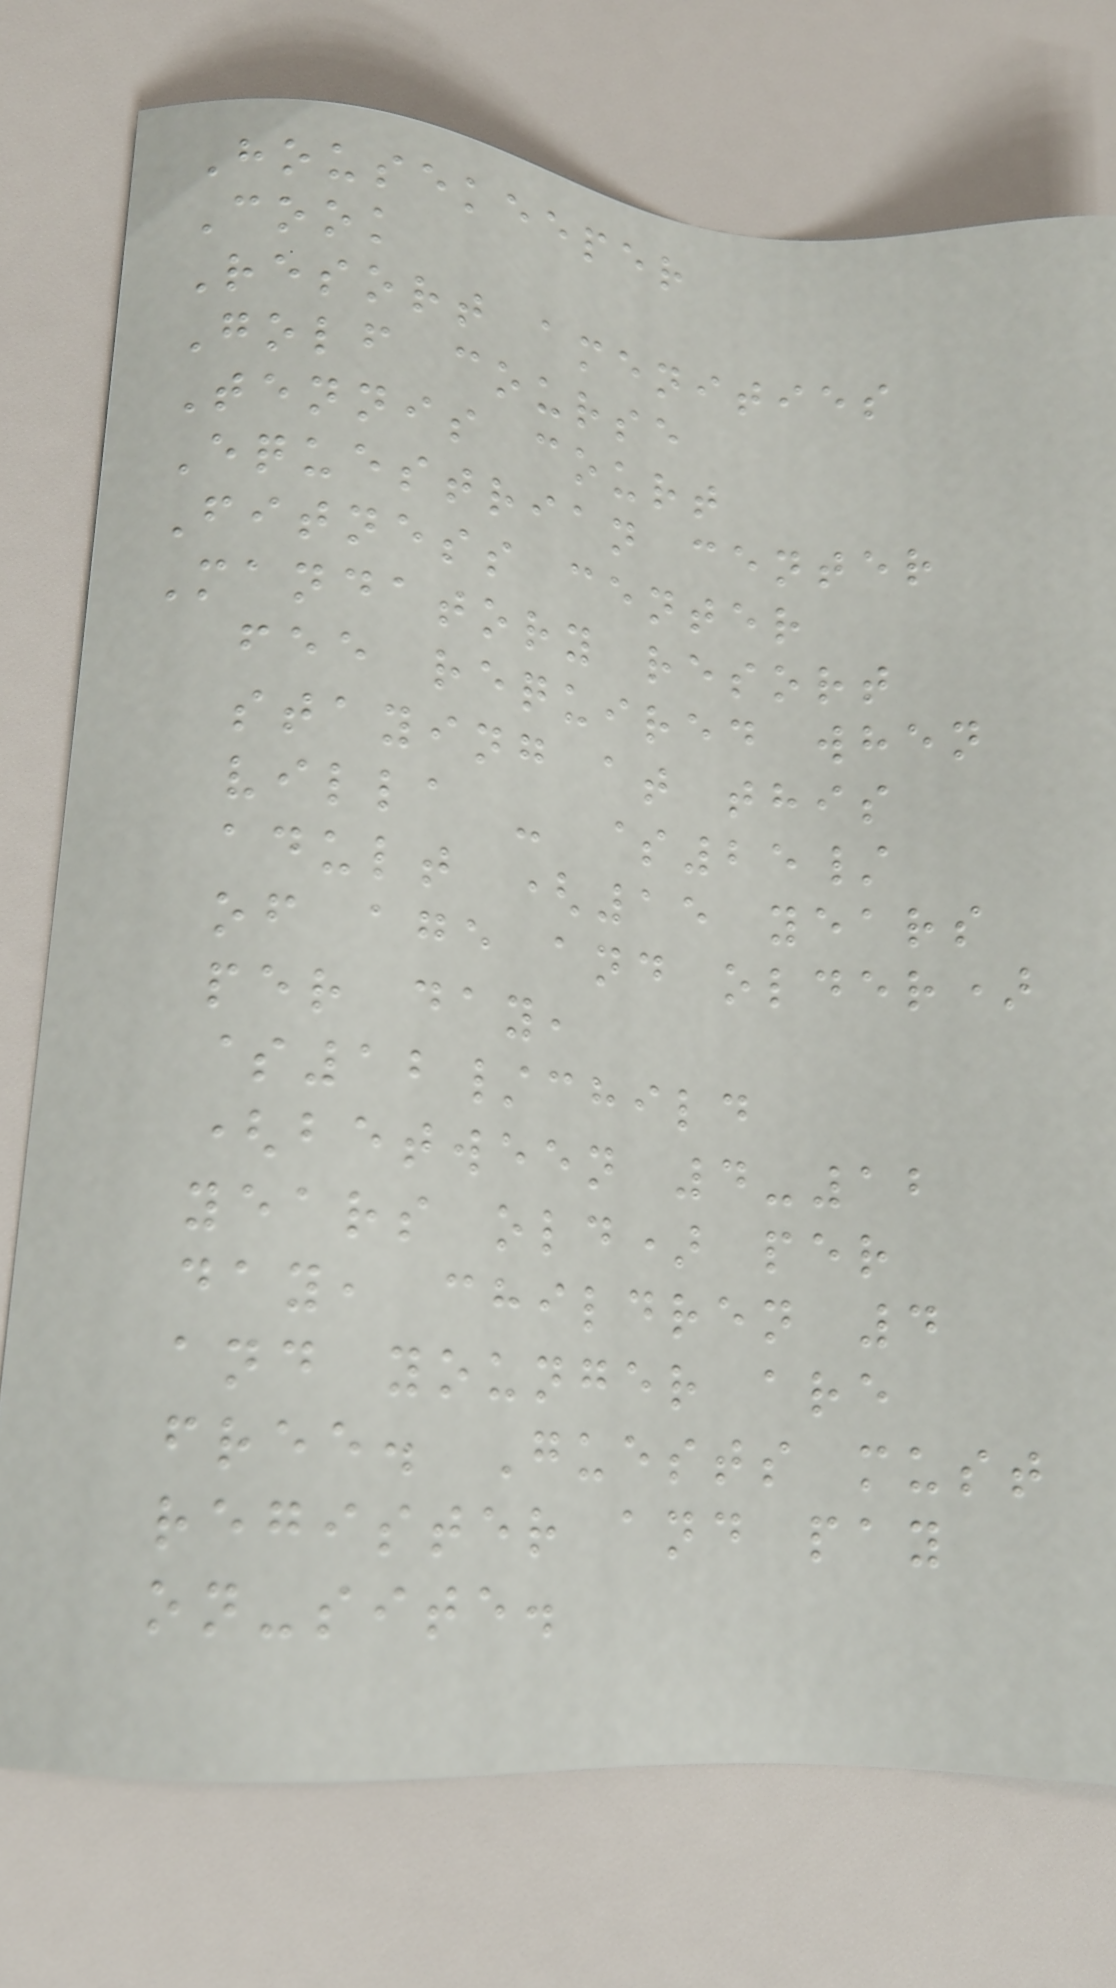Housekeeper
Cook
Resort amenities
Golf course
Tennis court
Equestrian center
Fitness center
Mandatory resort
fee required when
staying at this
villa - $25/
adult (15 years
of age and older)
per day,
$12/child
(between 4-12
years old) per
day, children 4
and younger are
free. Guests must
register and pay
on-site.
